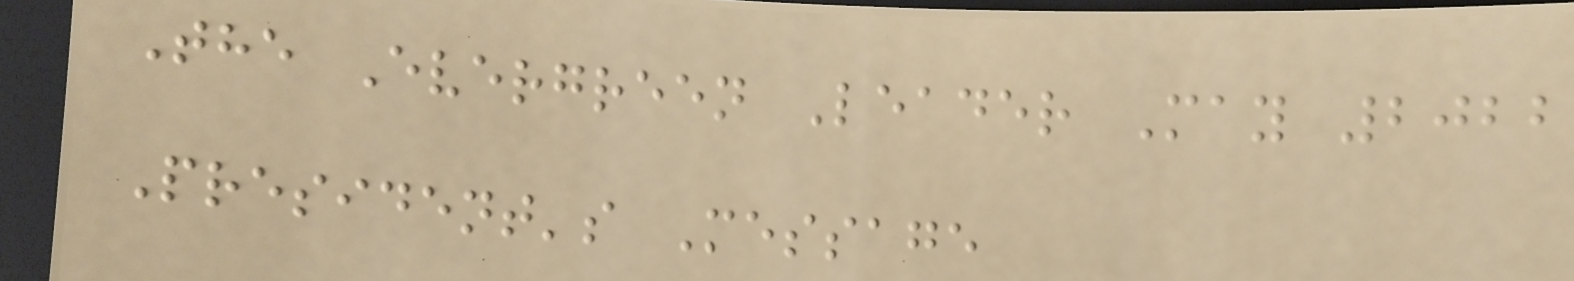The Evergreen Leader May 2022
President's Message
